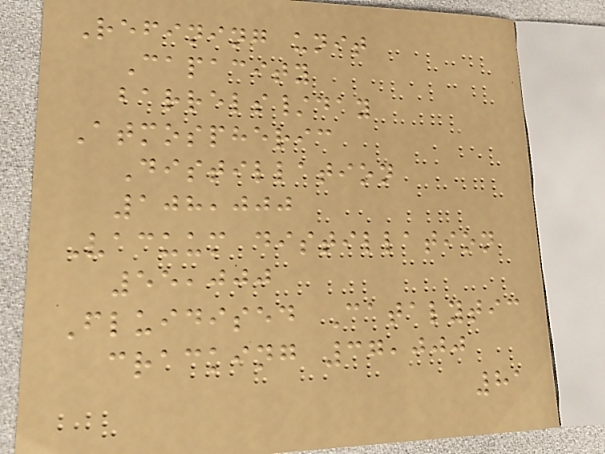Refining unit
Capacity
barrels/day
Atmospheric
Distillation
108,000
Vacuum distillation
55,000
Fluidised Catalytic
cracking 37,000
81
